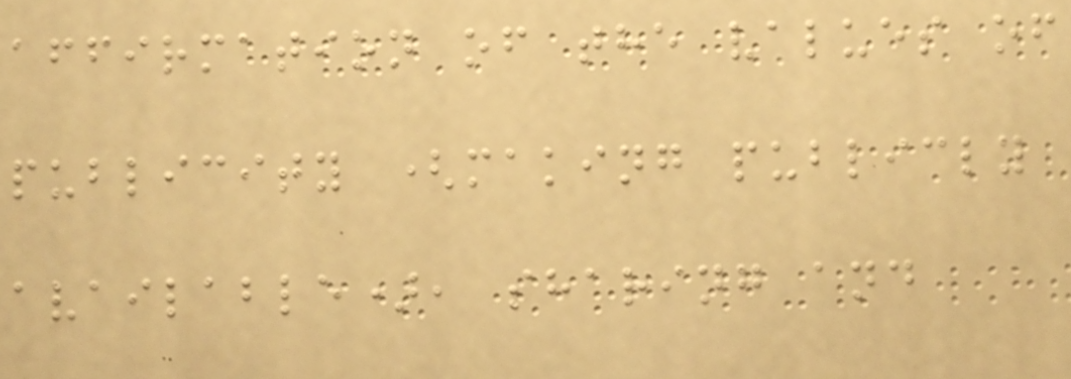affirmation of the values of
publicity (making publicly
available), sharing and
